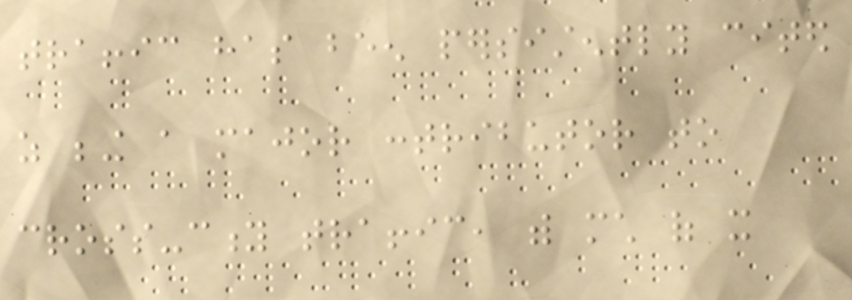traffic has been persistently cited
as being a major contributor to
cross-city traffic, with much of it
